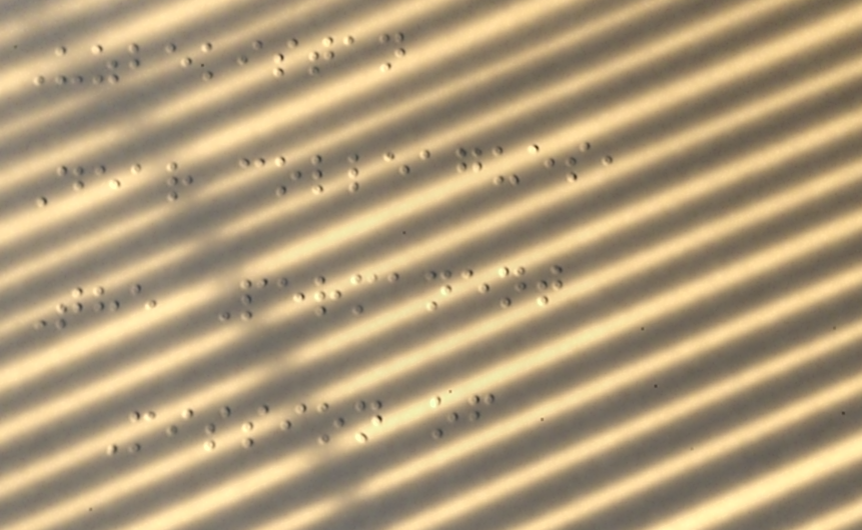Uzbekistan
Dear colleagues,
The Permanent
Mission of
